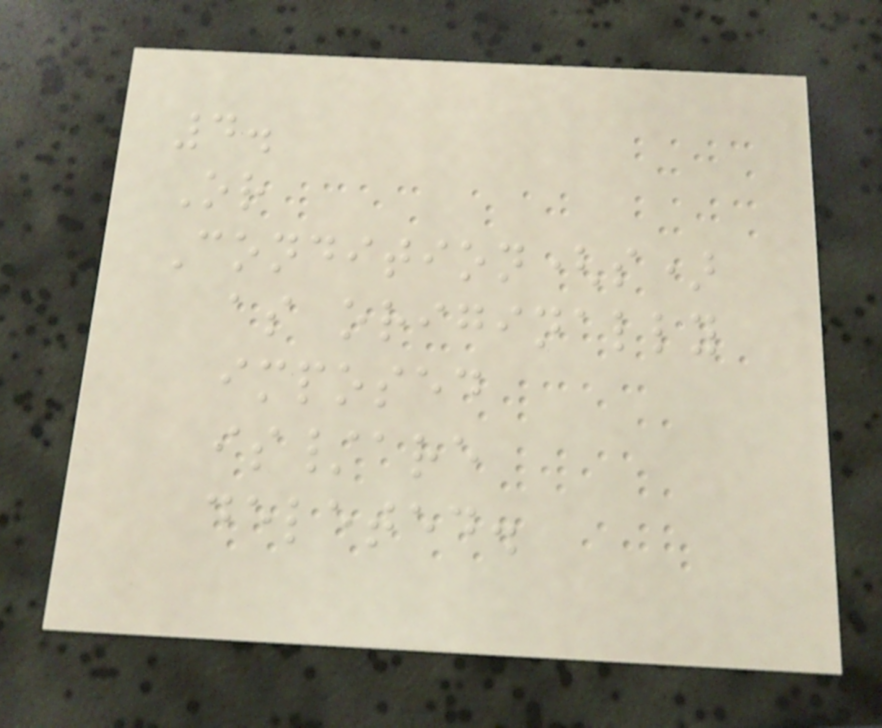4.
Or
Condition(s)
as originally
imposed
is/are
deleted.
